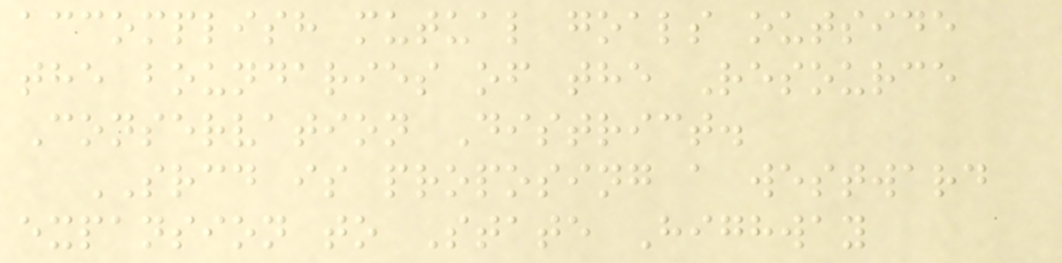accomplish mutual goals outside
the boundaries of the Resource
Conservation District.
SRCD is proposing a westward
expansion to State Highway
